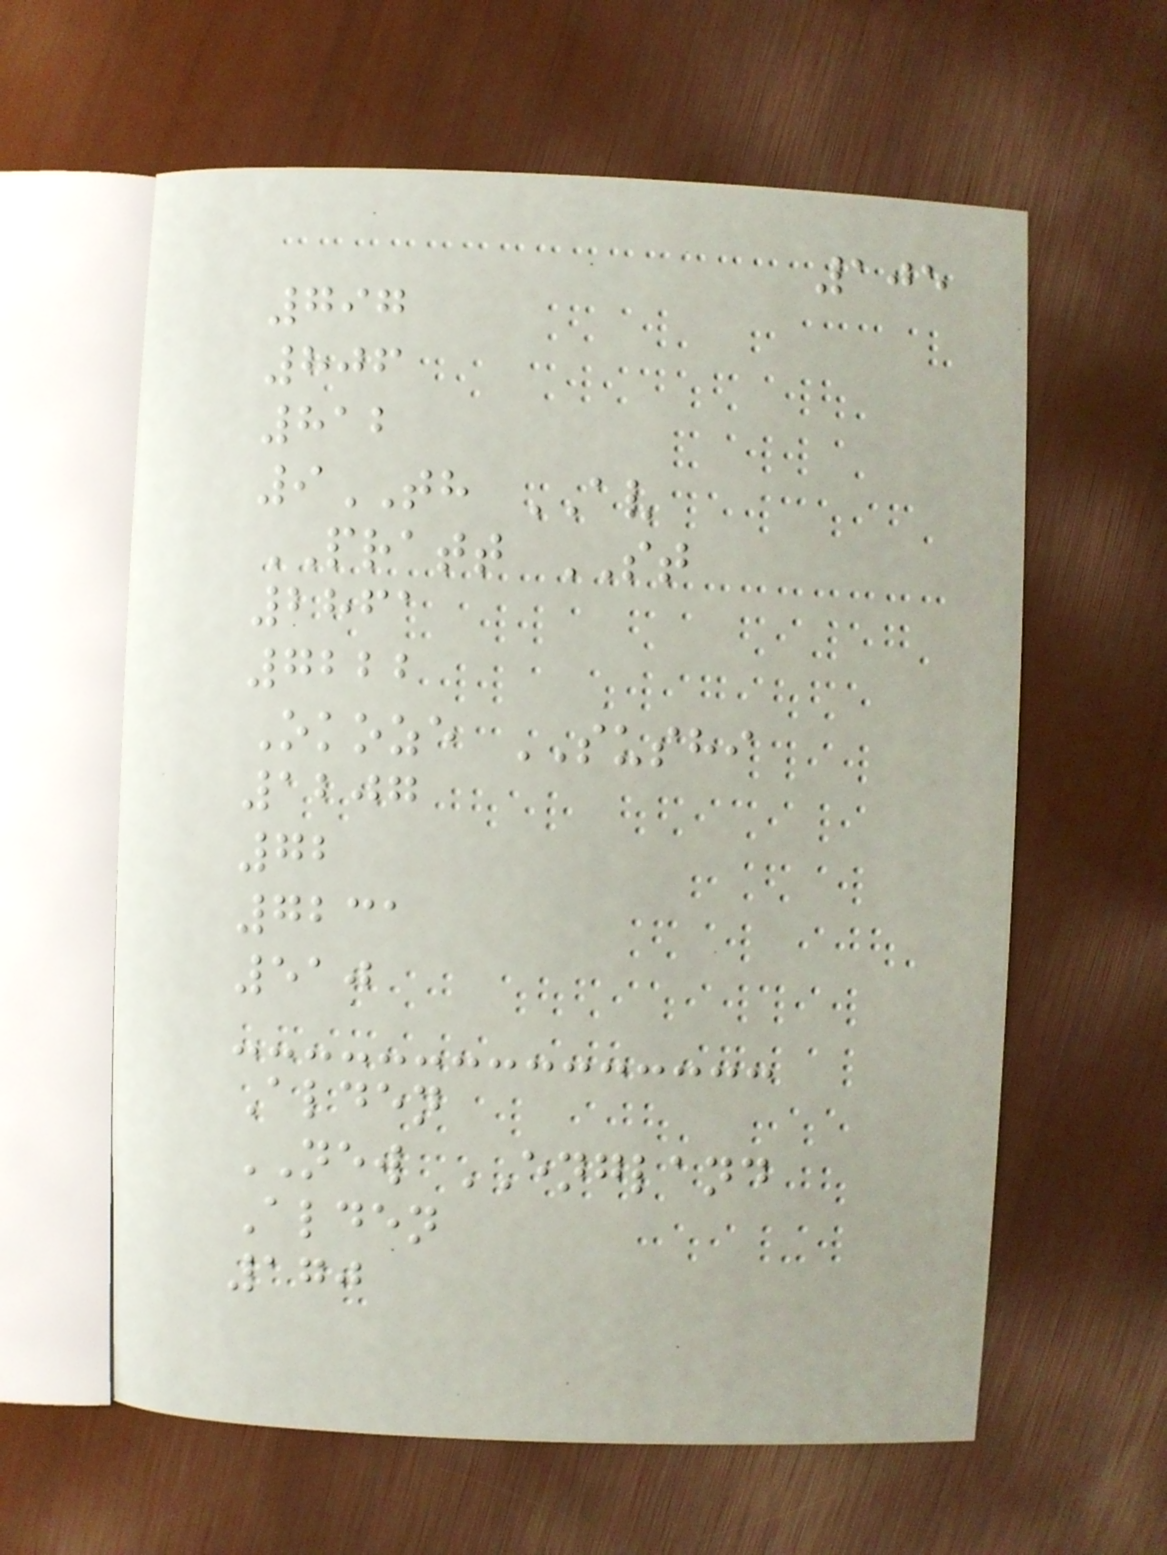105
797
806
812
9TH AV
PRATT ST
2861
7222
Okoze SUSHI
1207
72
7231
510
Alden
NEW ENGLAND
Alden
170
